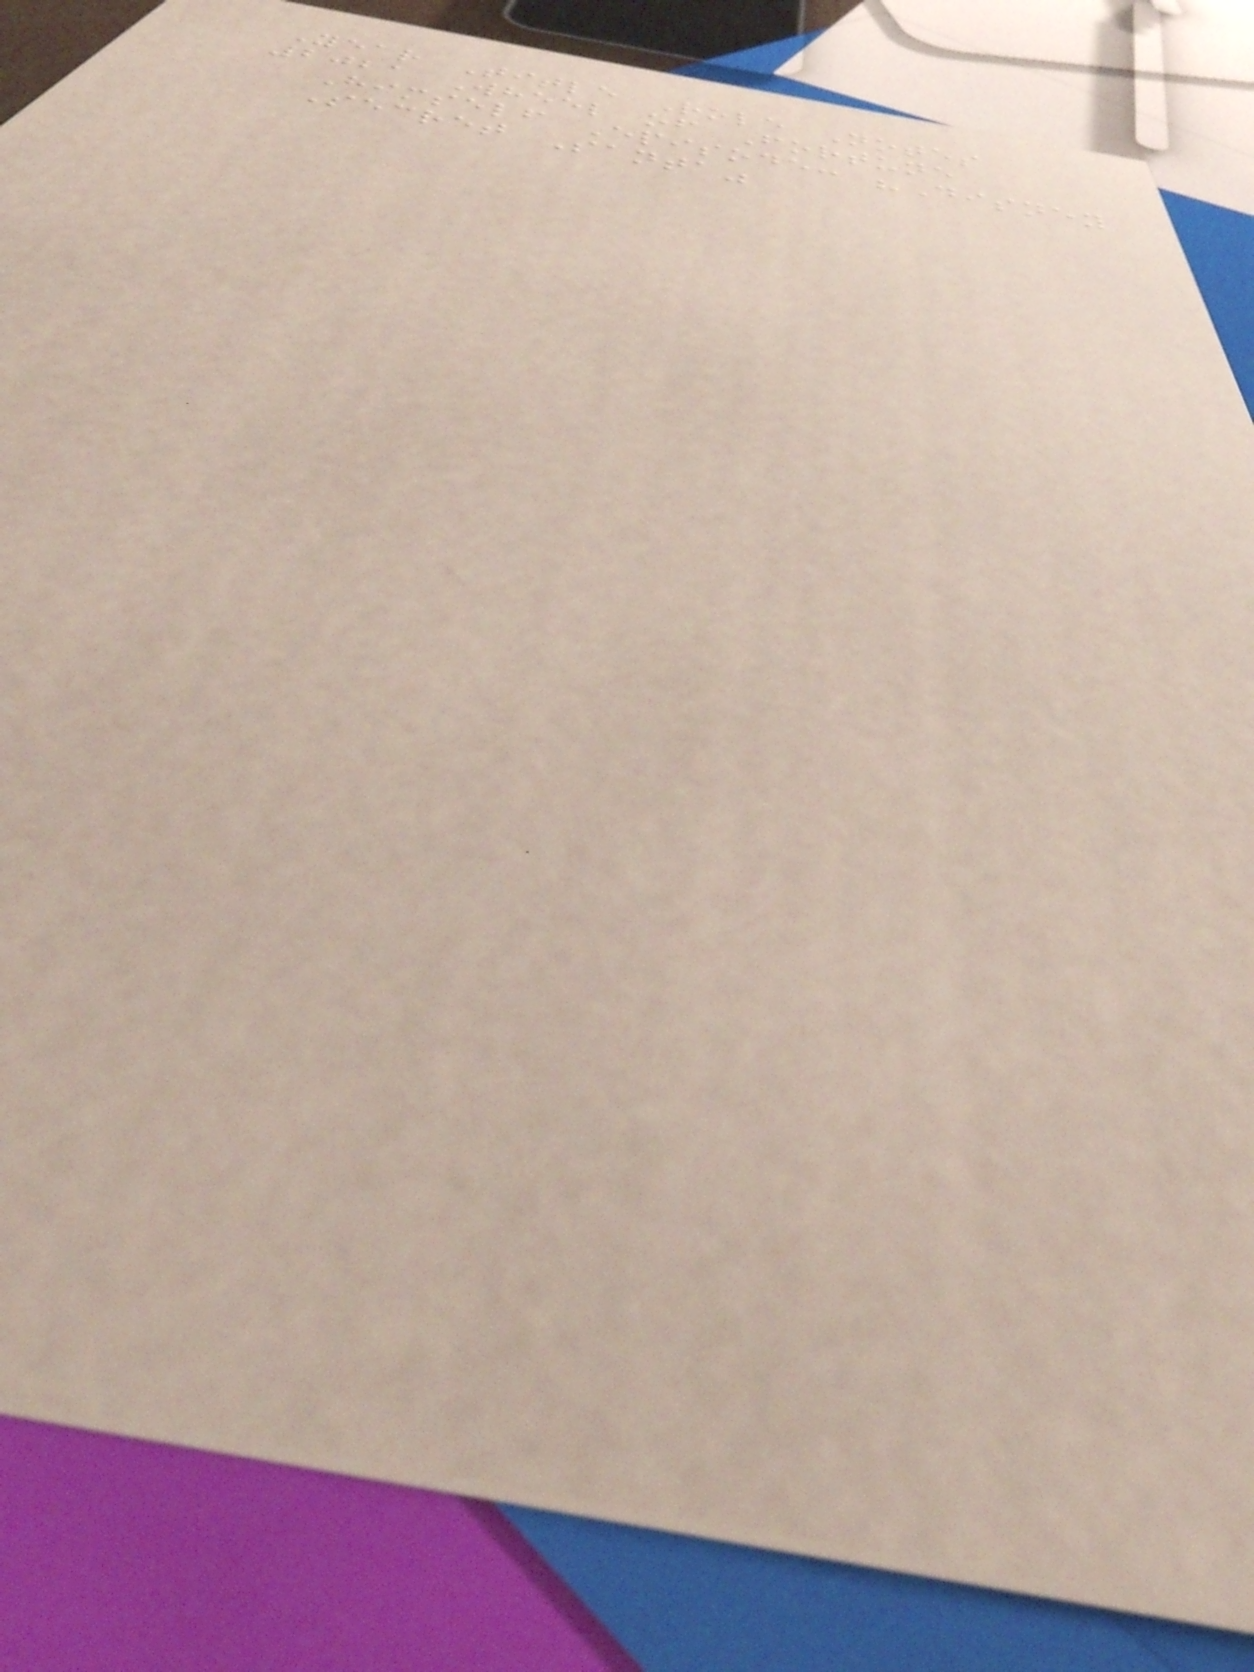Year Title Role Notes
2021 Wheel of Fortune
Himself Episode: "Disney
Secret Santa"
